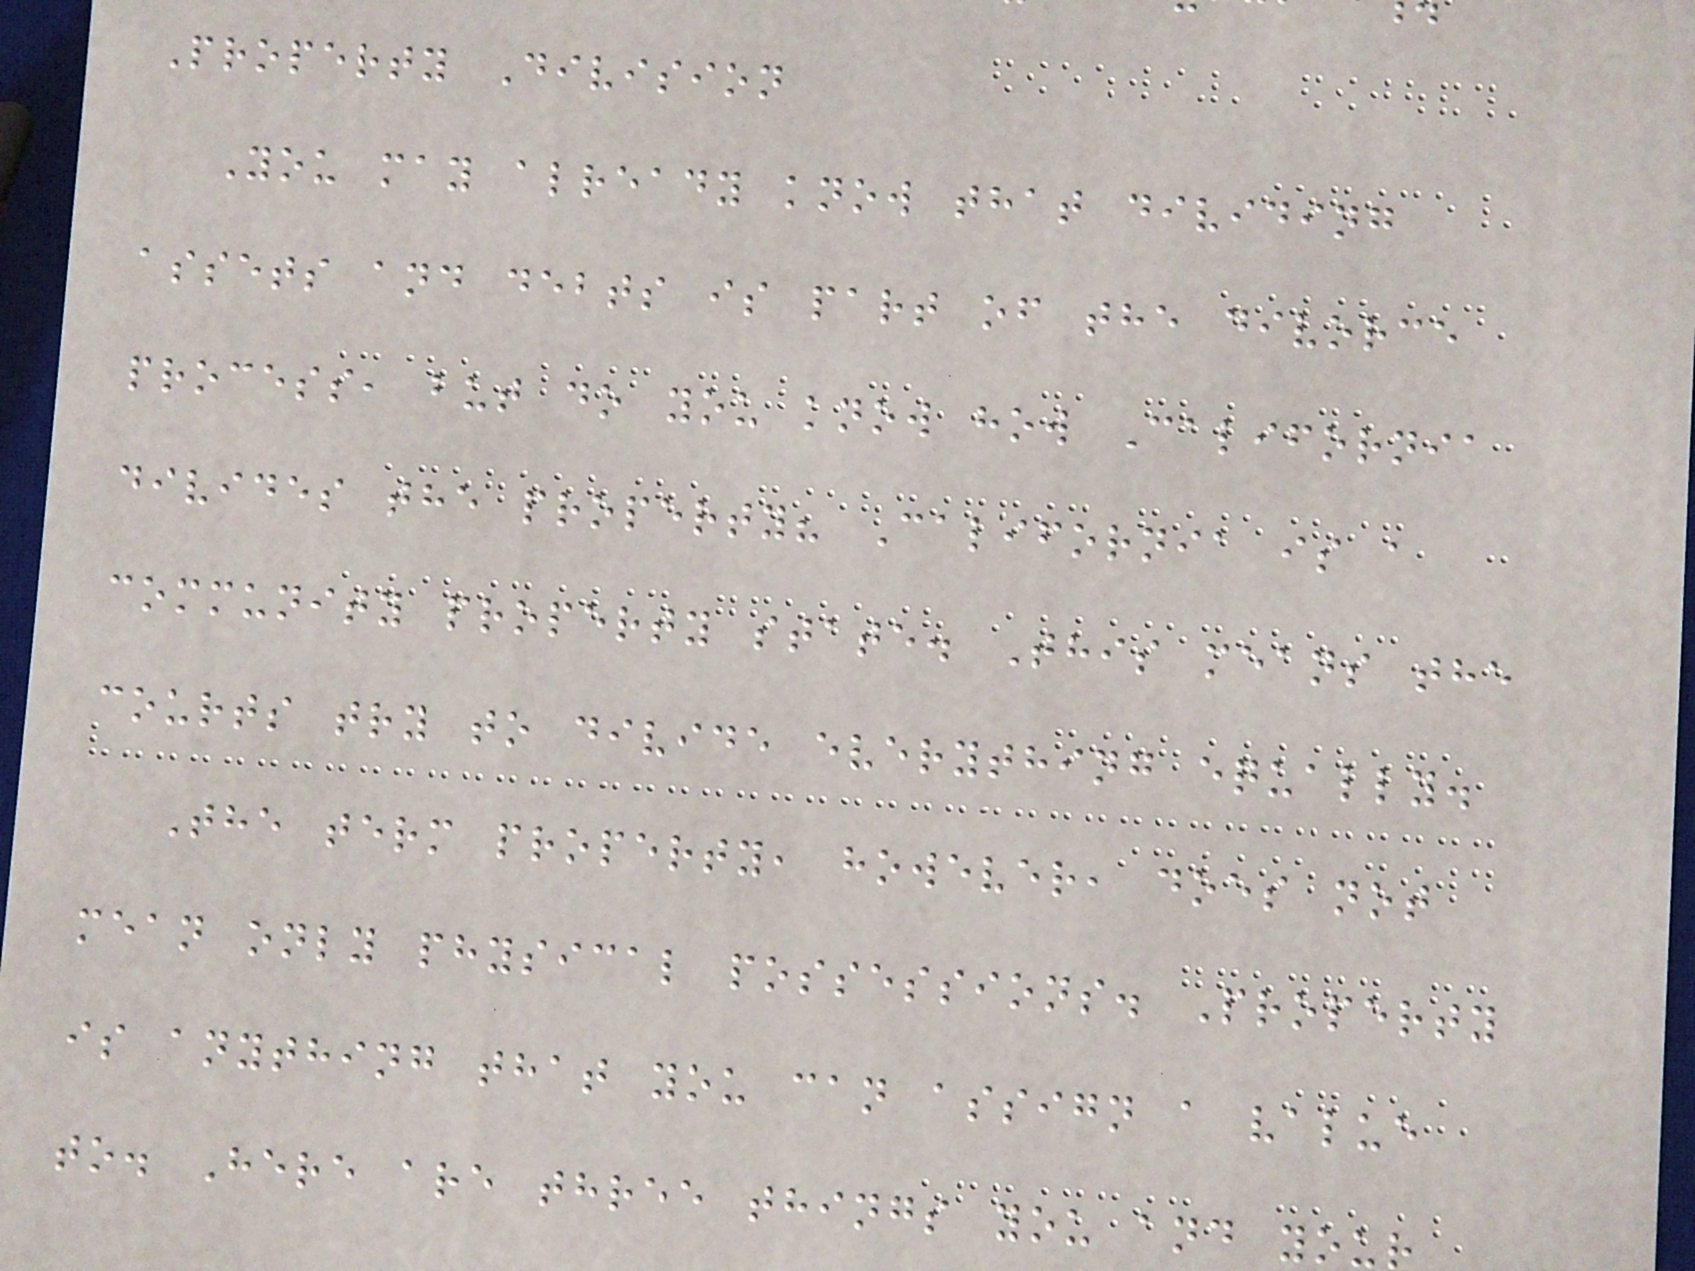Property Division
You may already know that dividing
assets and debts is part of the divorce
process, but do you know how California
divides the property? California is a
community property state. This means the
courts try to divide everything equally.
The term property, however, does not
mean only physical possessions. Property
is anything that you can assign a value
to. Here are three things you and you
